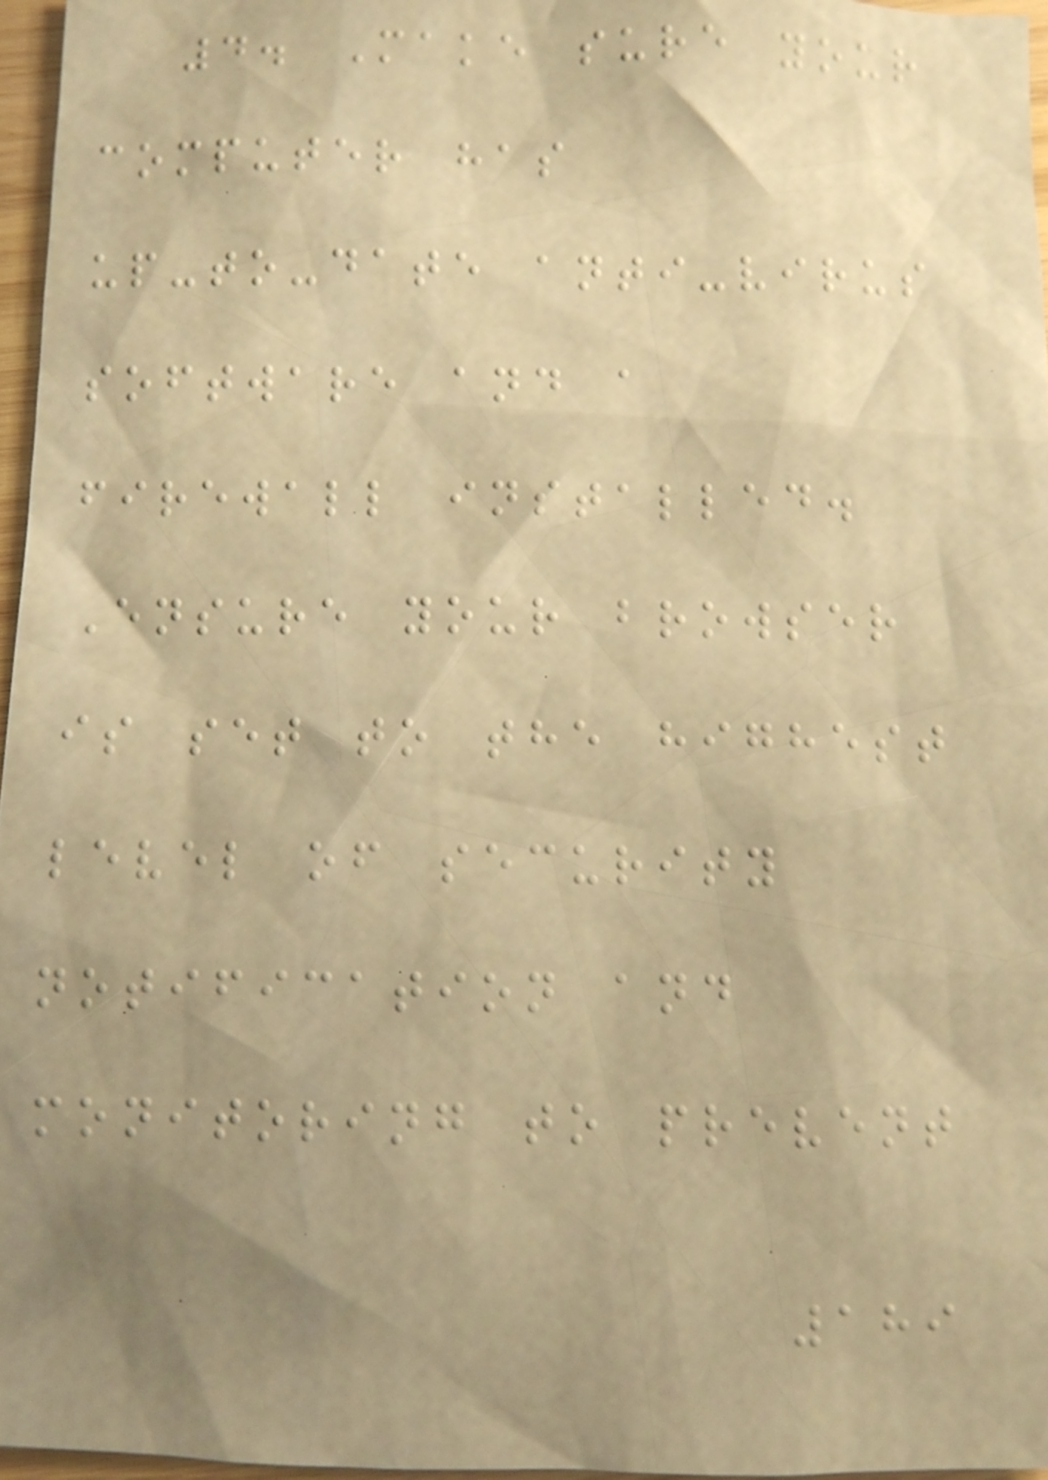4. Make sure your
computer has
up-to-date anti-virus
software and a
firewall installed.
Ensure your browser
is set to the highest
level of security
notification and
monitoring to prevent
189
